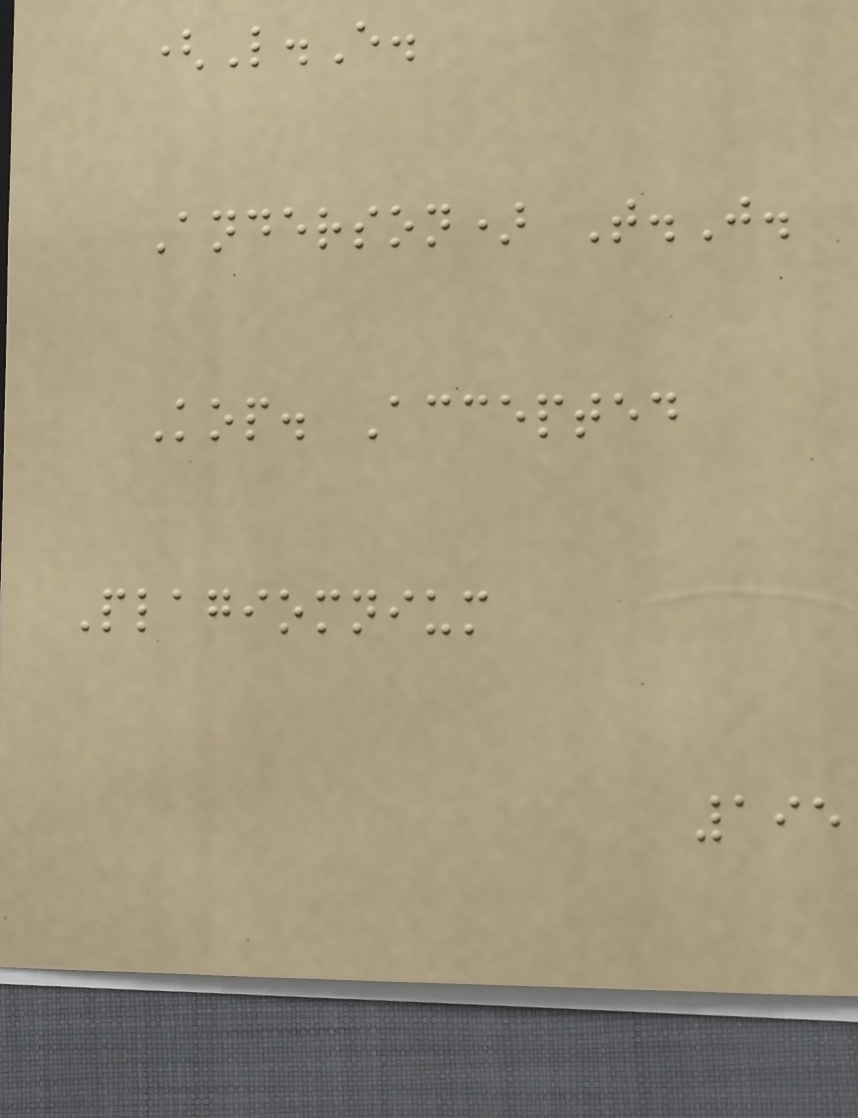(L.E.
Anderson) T.J.
Kop. Accepted
Plagiomnium
195
